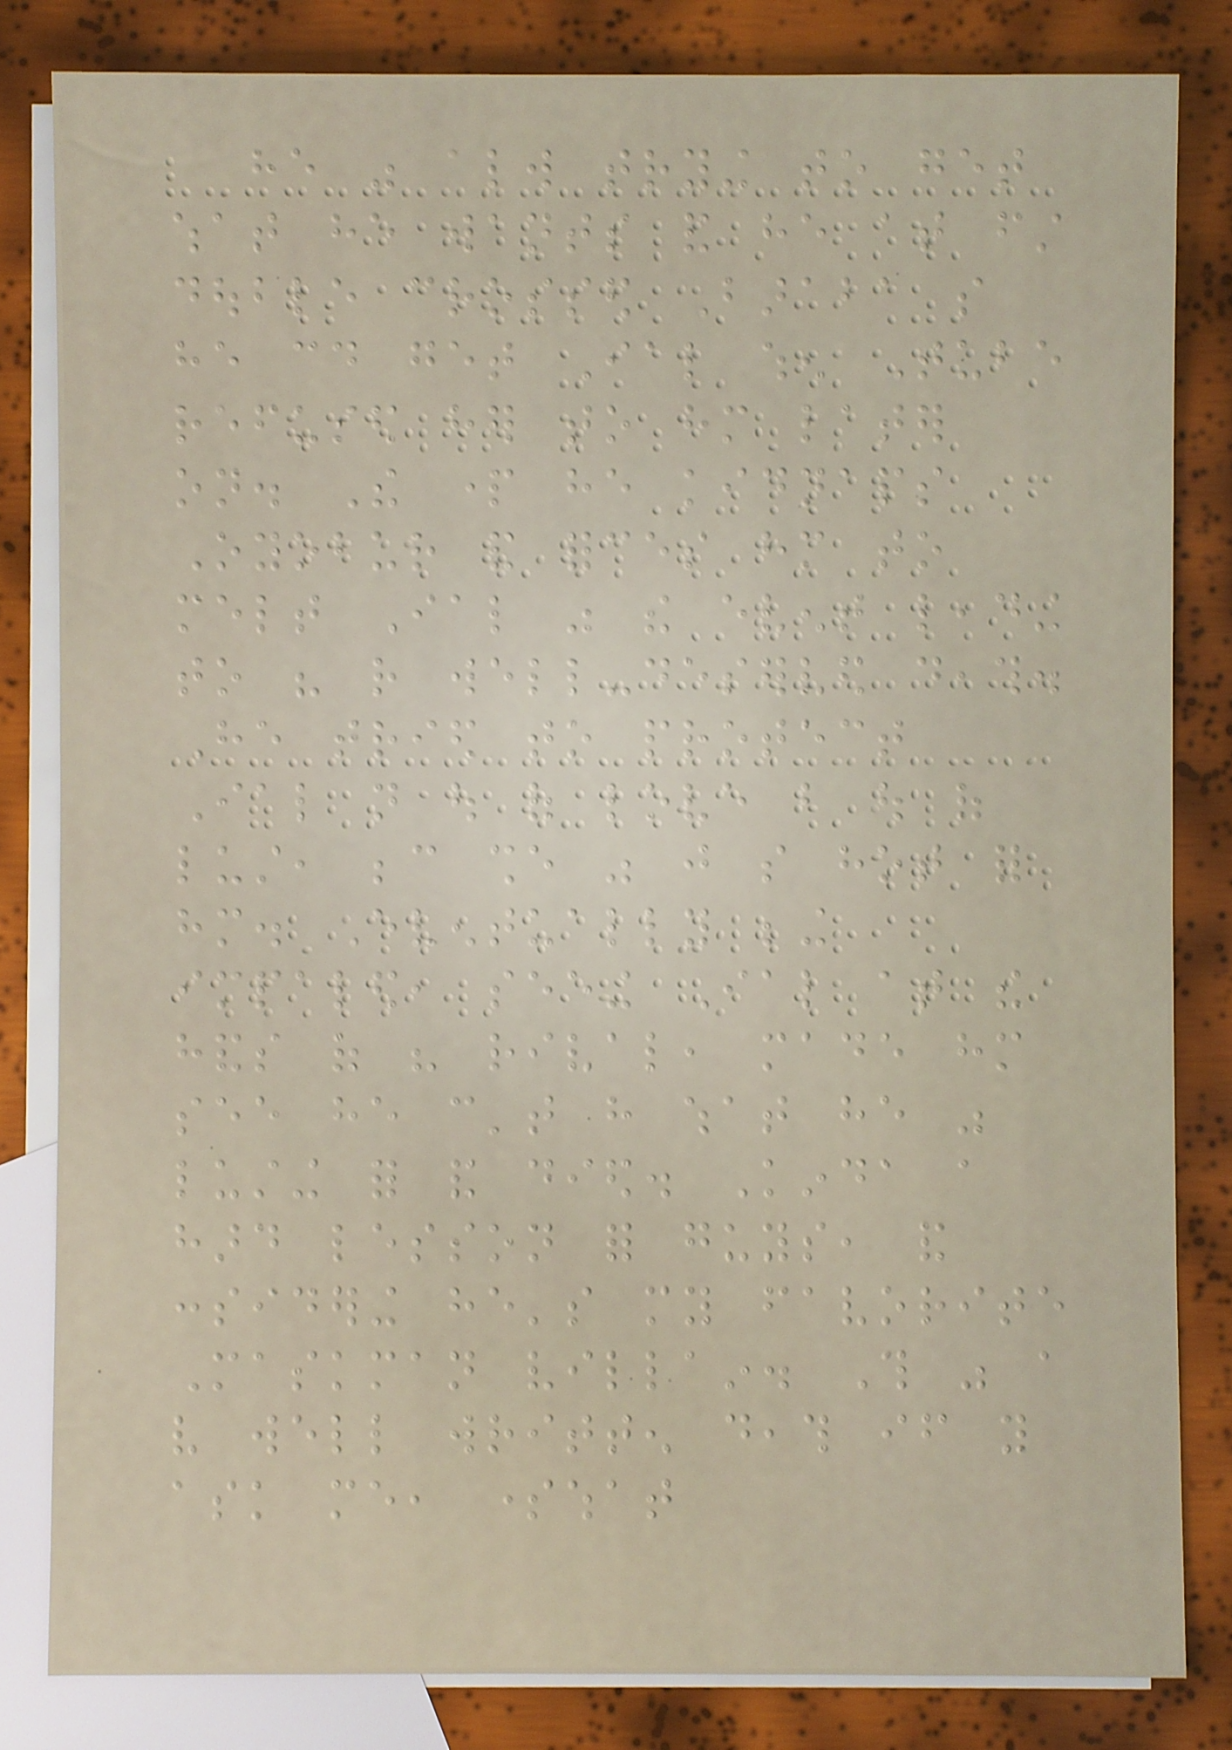he was always trying to get
what he wants and he at first
double crossed Baraba so
he could get Ial when Tube
refused her to him later
on. The part he kidnaps
Oyobur and forces him to
melt Ial was the event leading
to his rather well-deserved death.
He tried to protect
Ial not out of love but out of
lust, because she was just so hot for
him. Eventually being
impaled, seeing Ial at the
hands of his rival, made him
see he can't have what he was
lusting for and died. Kinda a
hard lesson for guys, and
considering he's my favorite
Maskman villain. This was a
very well written death if you
ask me, somewhat
